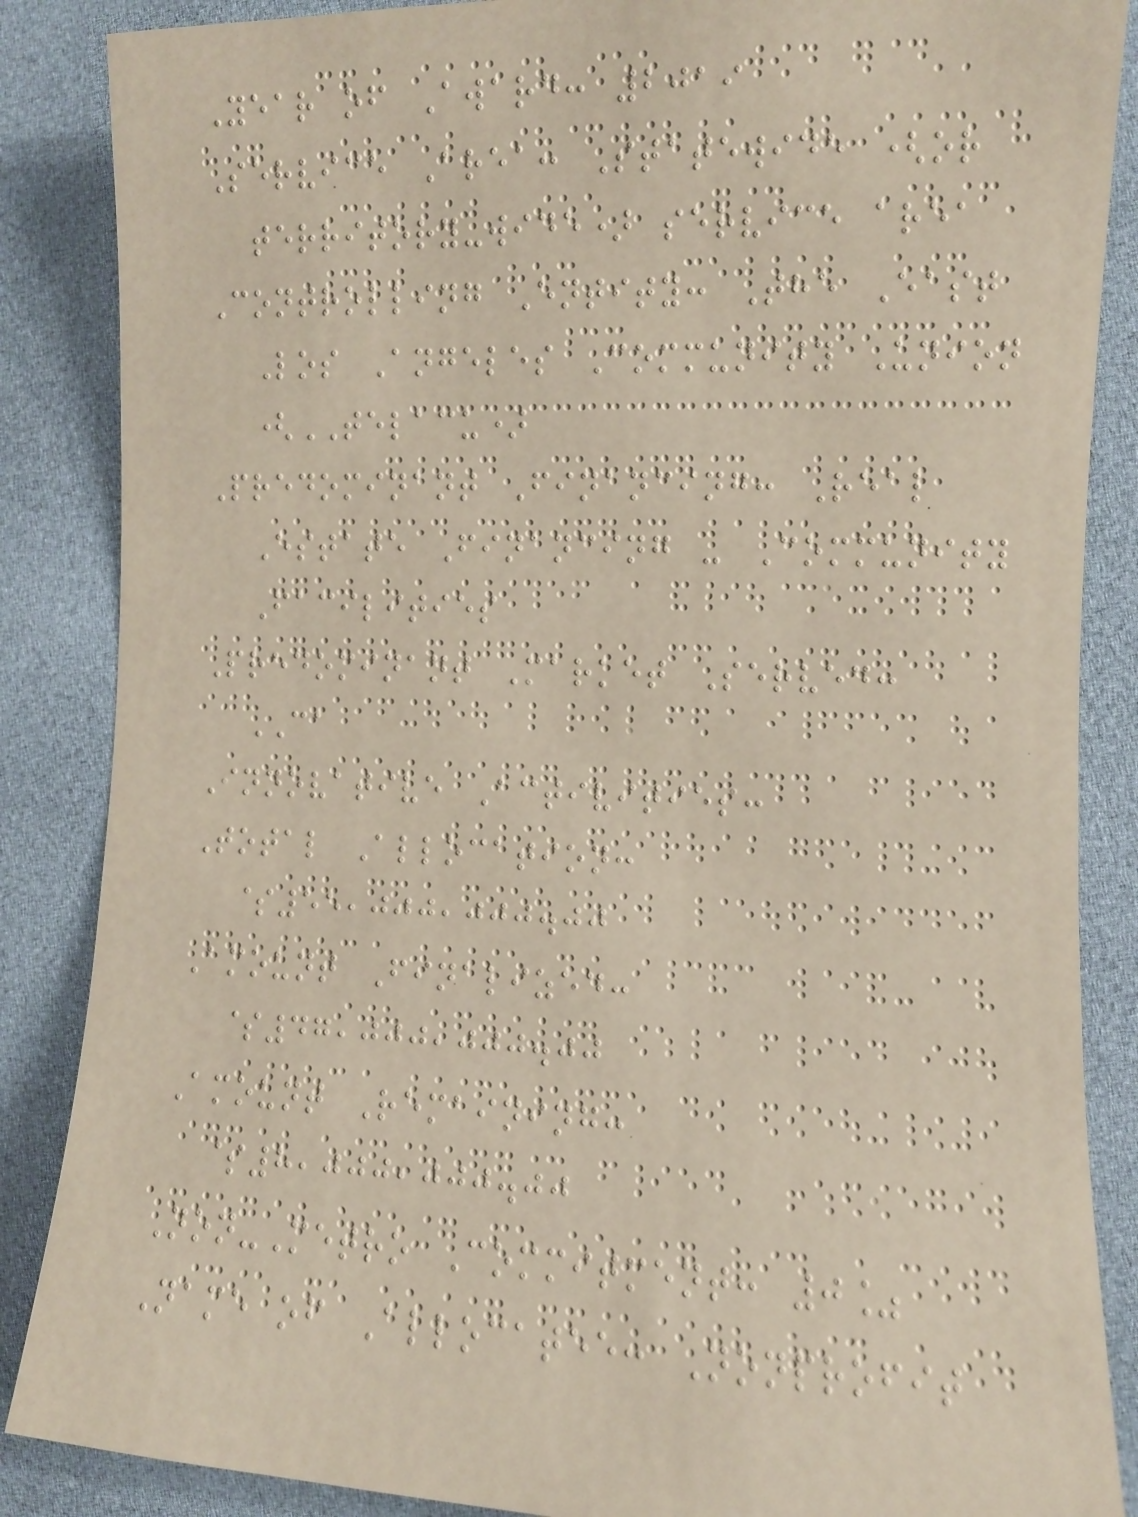Year of Award: 2019
Service Area: Statewide (or
territory-wide) service area
Controlling Entity: The East
Los Angeles Community Union
(TELACU)
Predominant Financing: Real
Estate Financing - Community
Facilities
Predominant Market Served:
CA
Innovative Activities:
Total Allocation:
$55,000,000.00
Amount Finalized:
$47,000,000.00
Amount Remaining:
$8,000,000.00
Non-Metro Commitment: 0%
Name of Allocatee: Nonprofit
